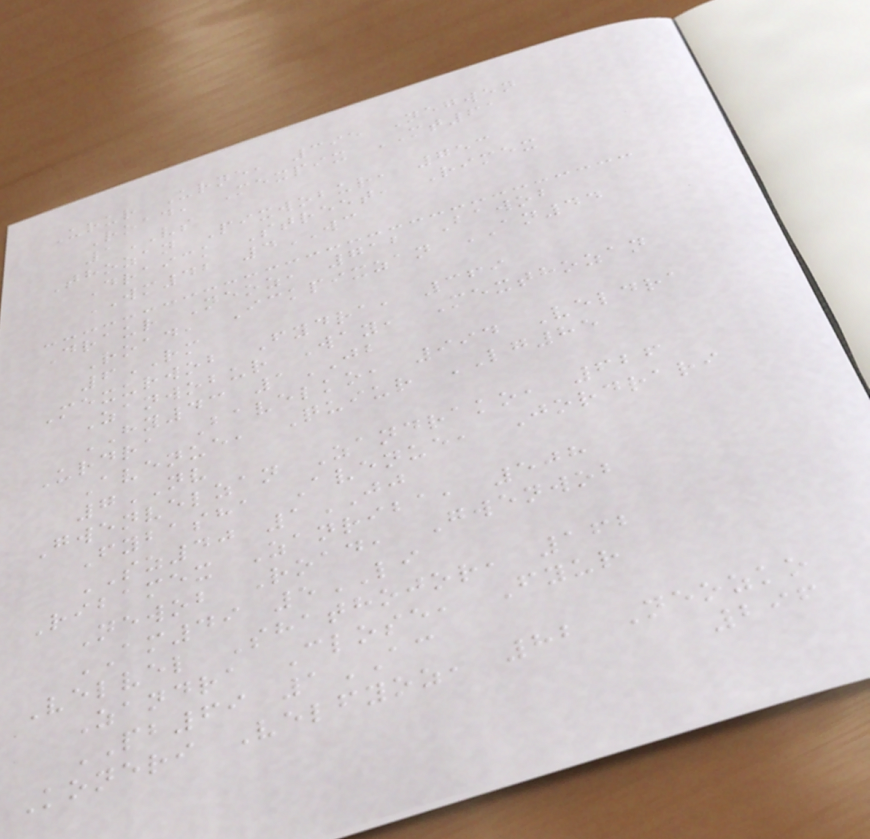Urur Urne, 395 Negwen
Road, Mexpix MT61
1VS
Thozan Pixwobur, 753
Draick Street, Rimex
WM42 4WC
Draur Neoz, 712 Bawob
Road, Ickpixzan AN44
6RM
Mexurwob Fydra, 369
Zanwobur Way, Mexthozan
HY43 1JB
Urdra Bavelko, 994 Veldra
Avenue, Quiur LG85
7NV
Gwenvelzan Zandrako, 626
Fybasha Avenue, Jordrari
SZ40 1JJ
Ribamex Zanriba, 508
Newob Road, Gwenwob
AM49 5LI
Velvel Shathojor, 162
Zandra Close, Fyur
PB69 1AC
Koneri Velfyoz, 82 Neozko
296
